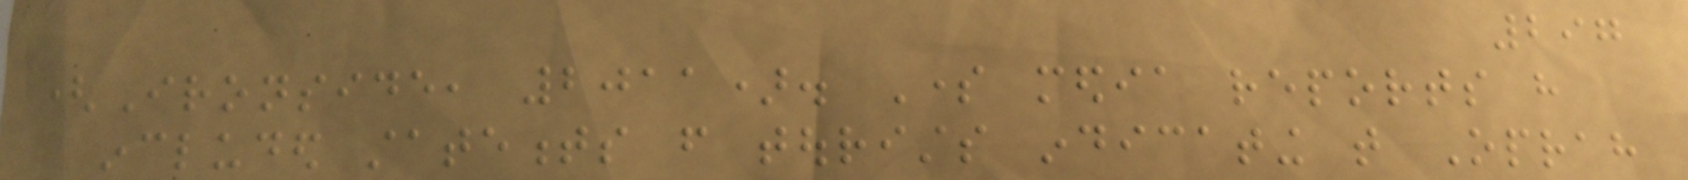297
(Ironside, 2011). Some media reports have
included statements from tourists indicating that Oprah
